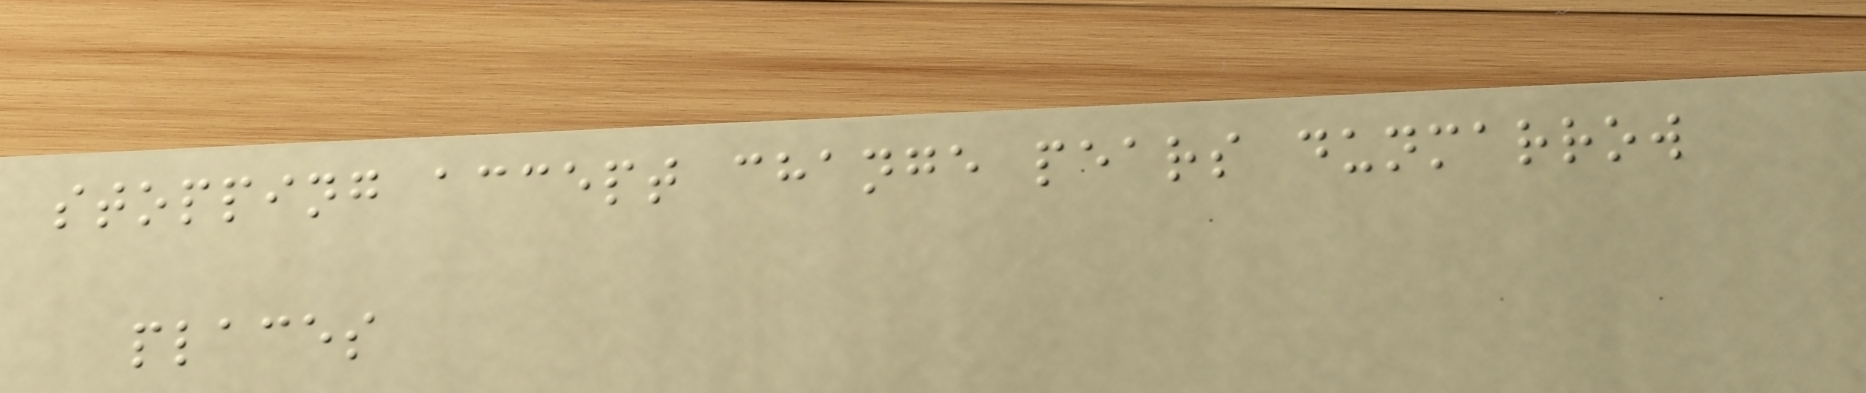stopping accept change pears dunmarrow
places
